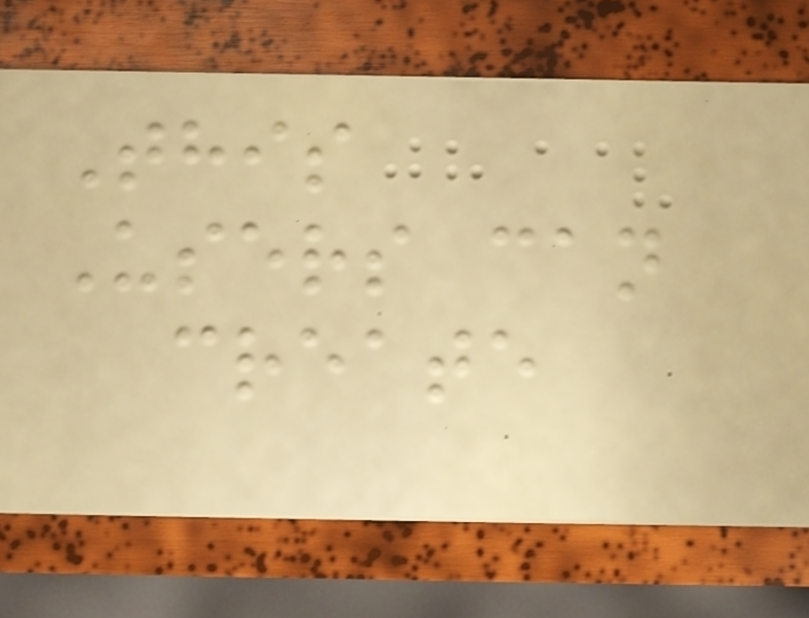This
Users can
create
